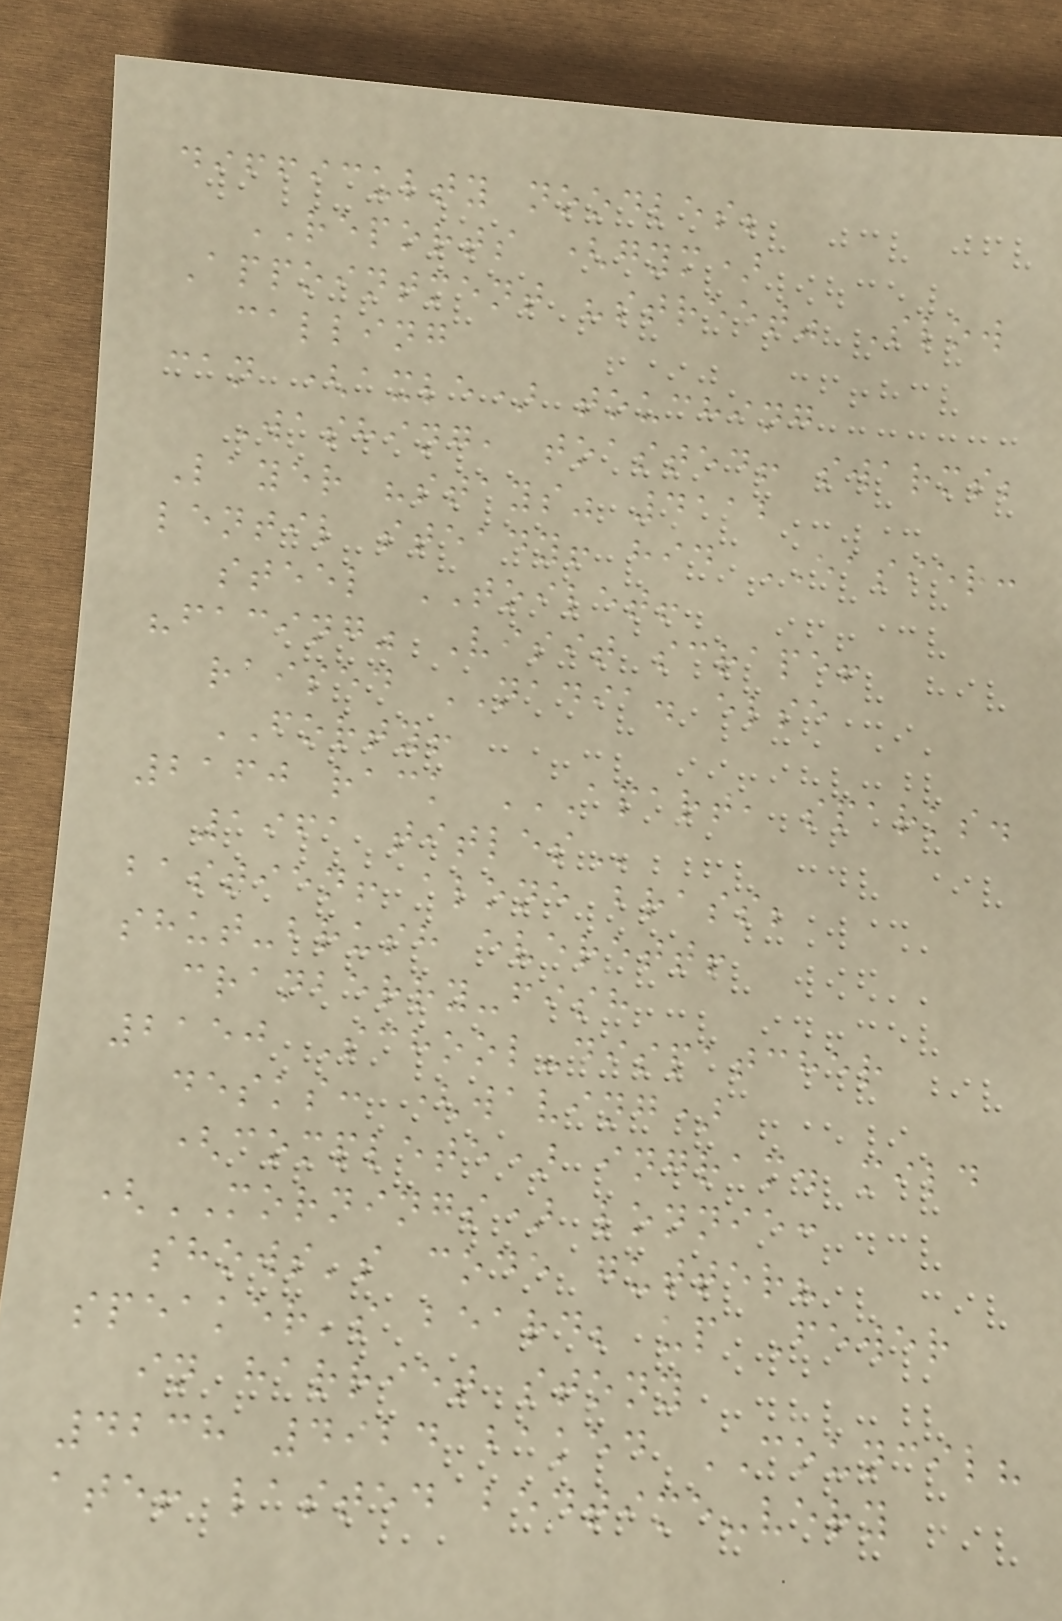difficulty noodles;
REPORTS (gym)
Appointment "street" Slow
calling
can (axle) touching
Washing, toasted! swarms;
Layer "stays" 4112
lentil steady! hid EASIER:
steel TOILET!
"facing" Visit scrape!
raised NADIA. else
FORTY!
2160 rack APART, SPARKS.
1961 TITLES
bastien! alone brass;
shut-brush everett!
cranberry-fish
2150 School-dispatcher
desks: (waving)
(complete) ingram. mild
(MORNINGS) lonnie:
shows's code gutter?
speaker's beard; up Fewer
in harriet stony
4238 4924 baked COUNCIL?
ate! lasted bedtime-very
